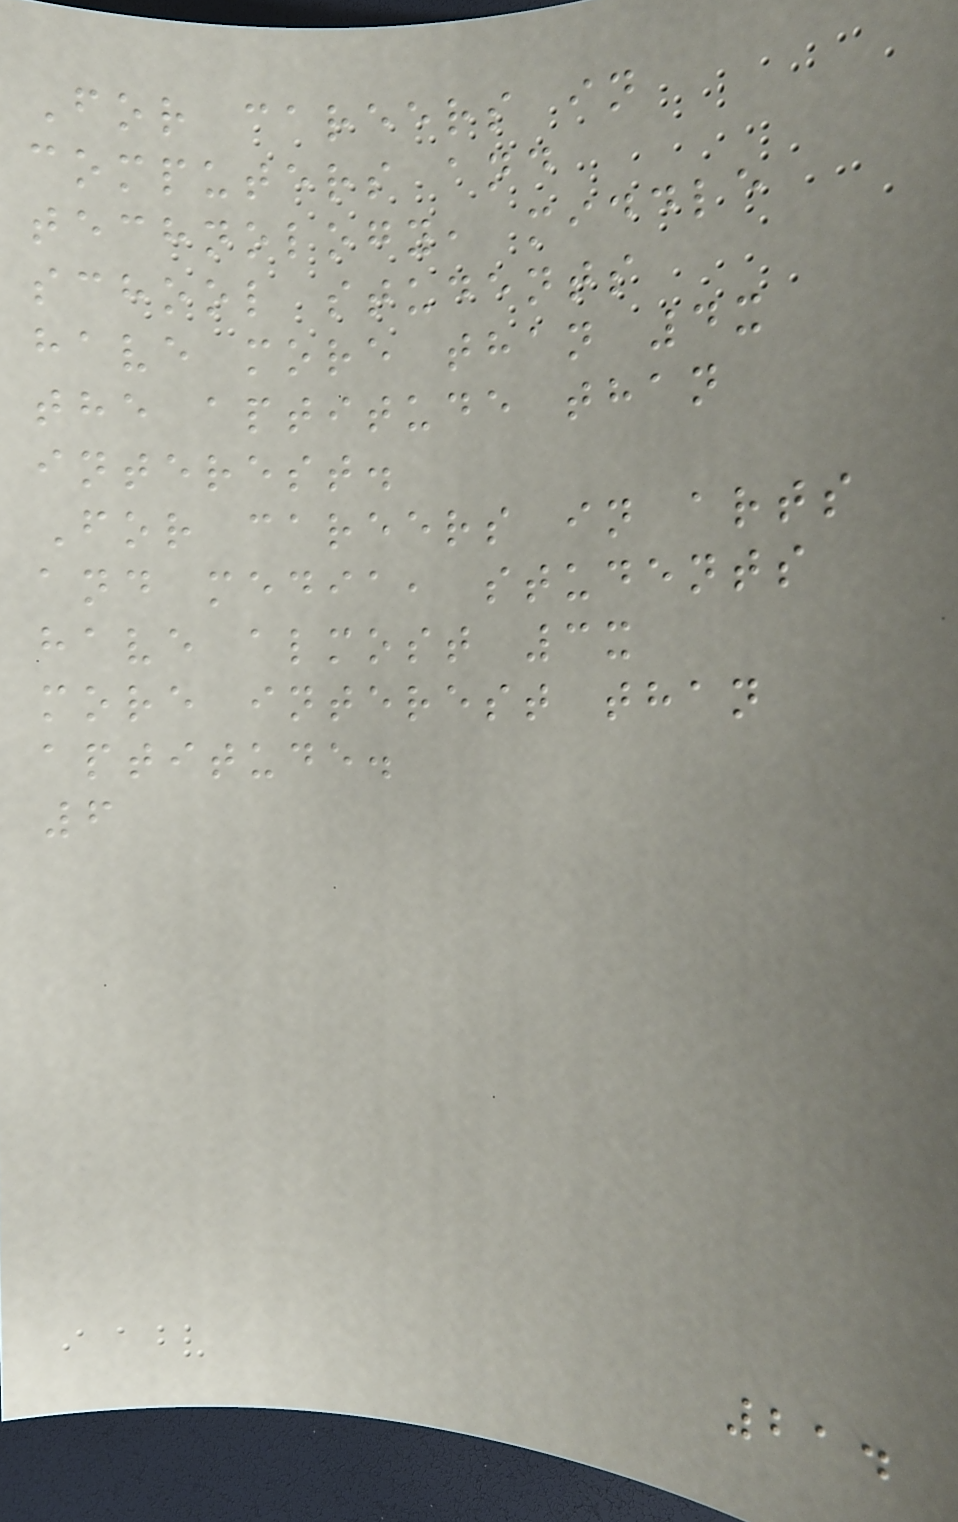For careers in
computers and
technology, middle
school students
have more than 4x
the aptitude than
interest.
For careers in arts
and media, students
have almost 3x
more interest than
aptitude.
6
214
